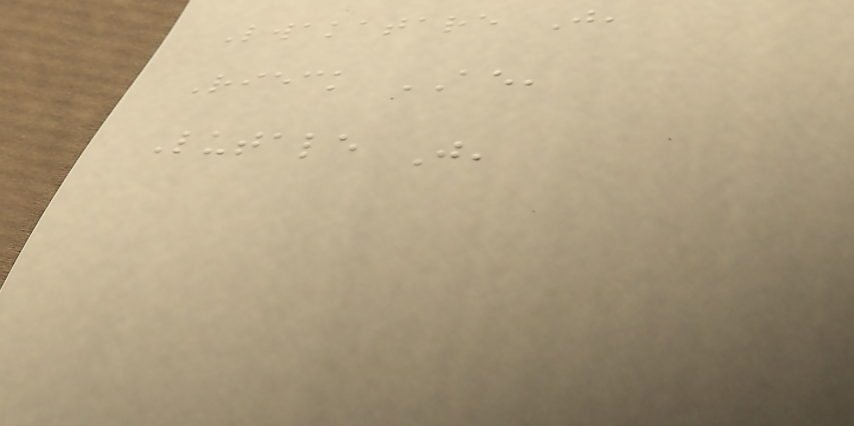Lwakatare J,
Rieck AE,
Lutale J,
